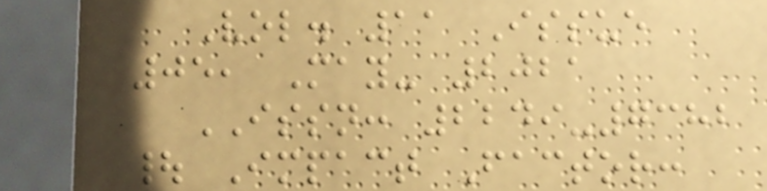Vol. 11 Issue
05, May- 2021
ISSN: 2249-7382
| Impact Factor:
